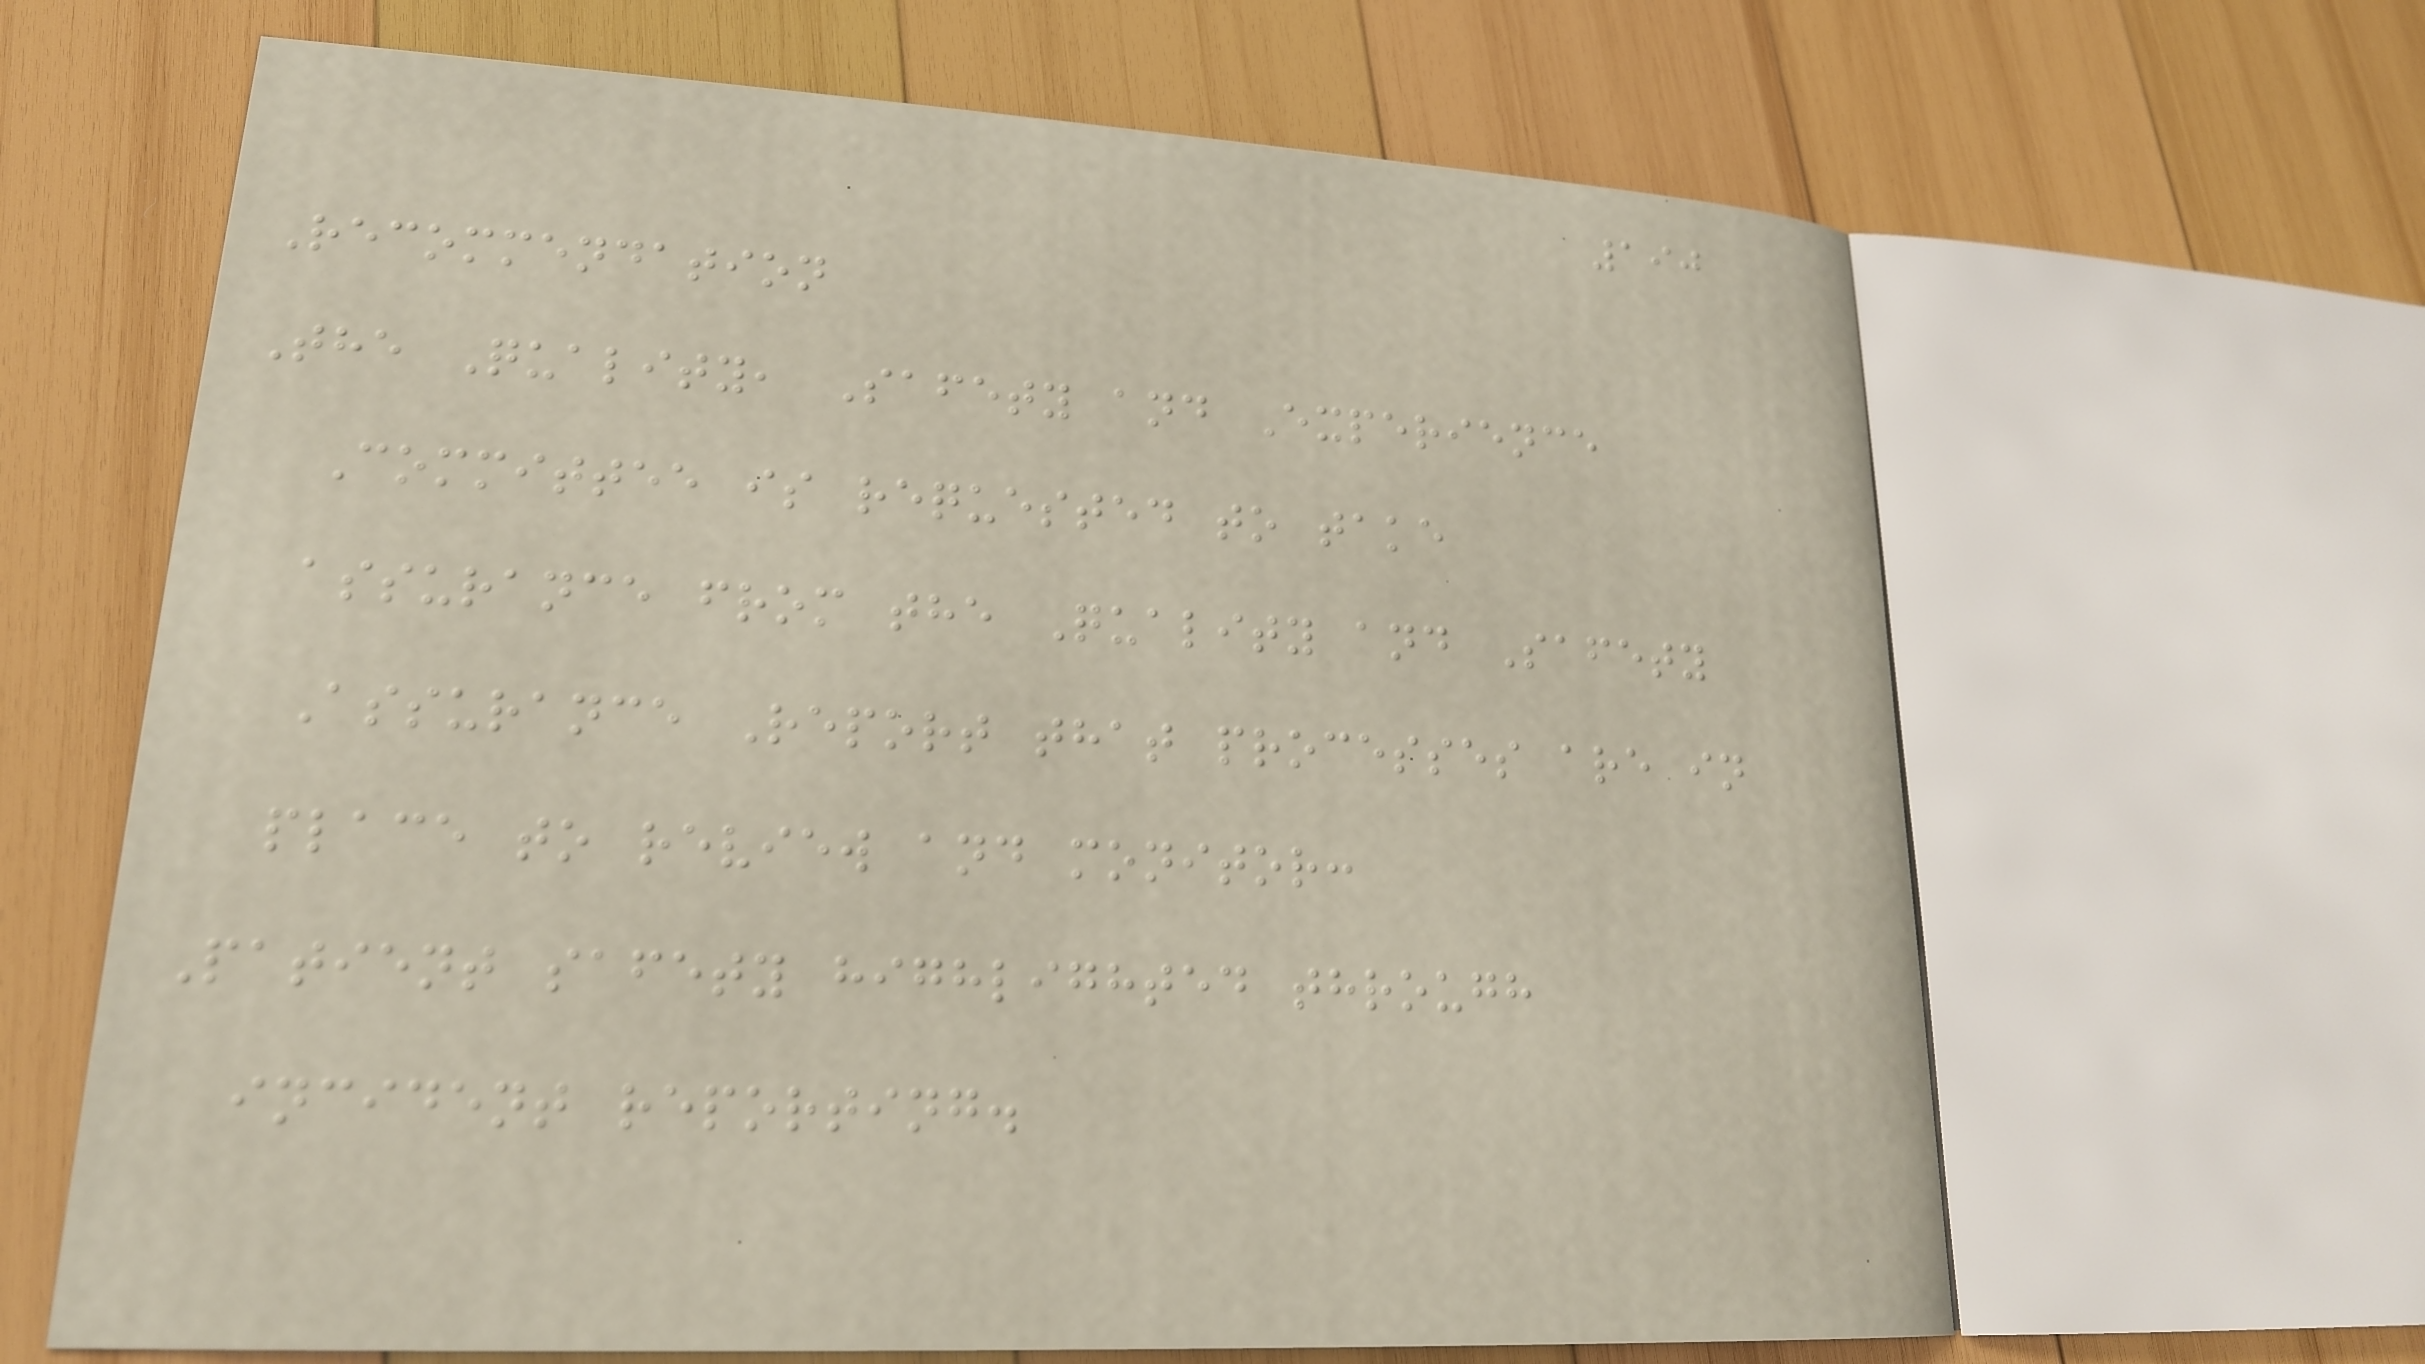190
Recommendation
The Quality, Safety and Experience
Committee is requested to take
assurance from the Quality and Safety
Assurance Report that processes are in
place to review and monitor:
Patient safety highlighted through
incident reporting.
